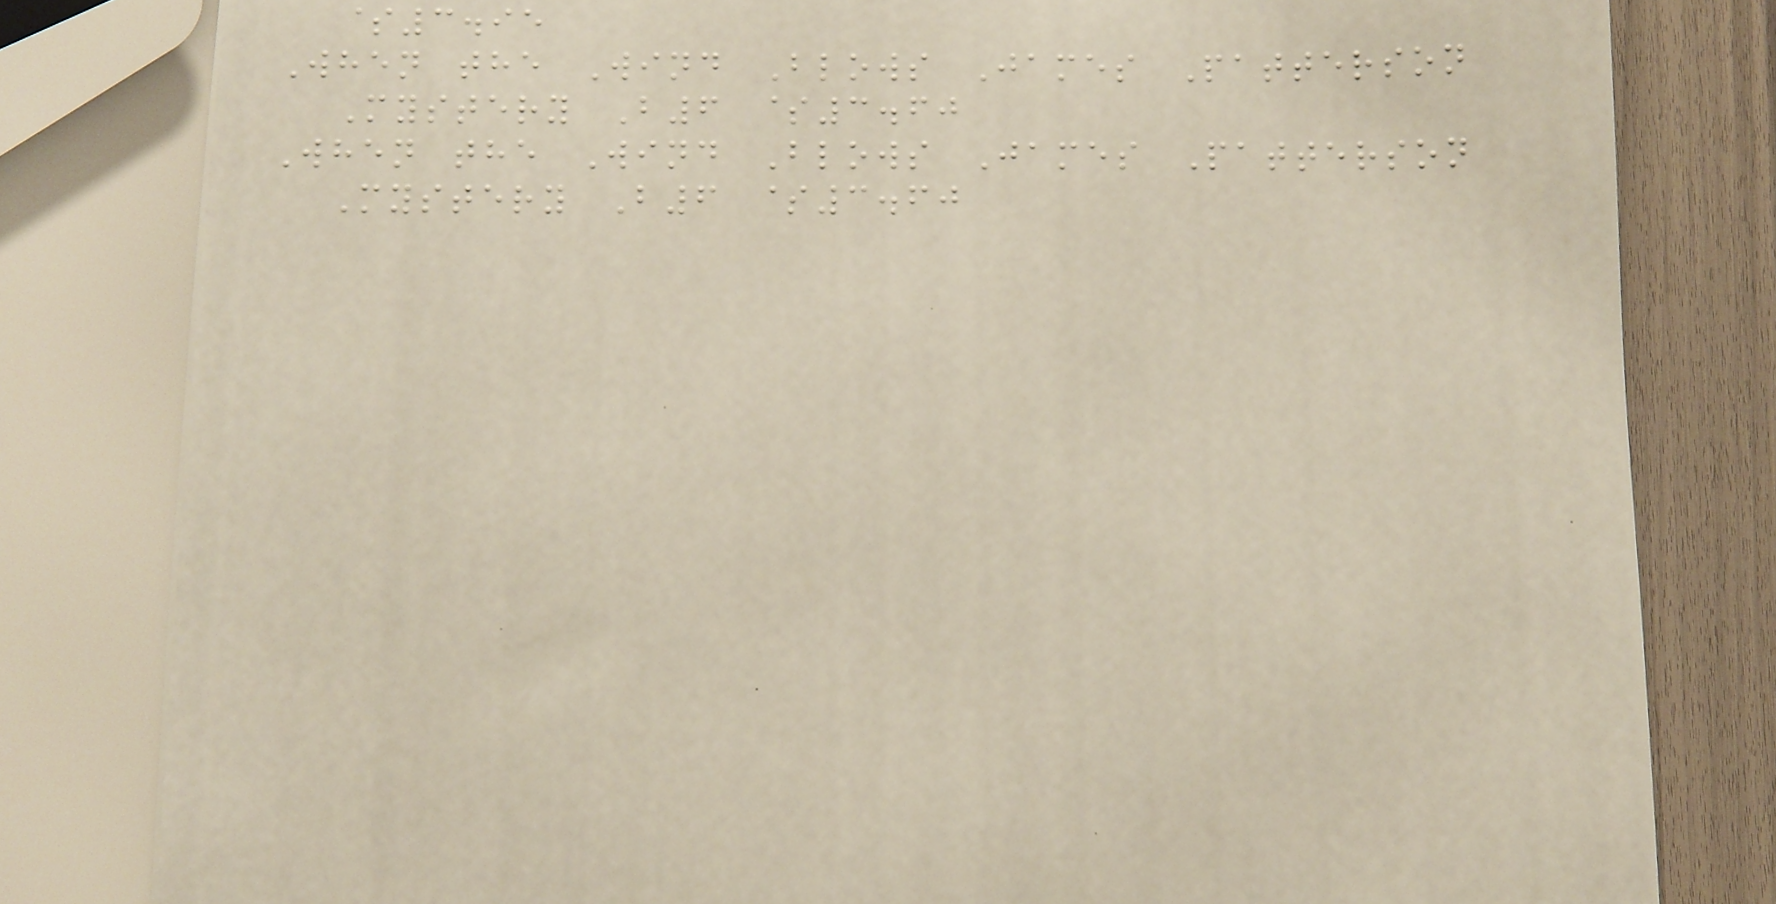$3.95
When the Wind Blows James Patterson
Mystery B6 $3.60
When the Wind Blows James Patterson
Mystery B6 $3.60
